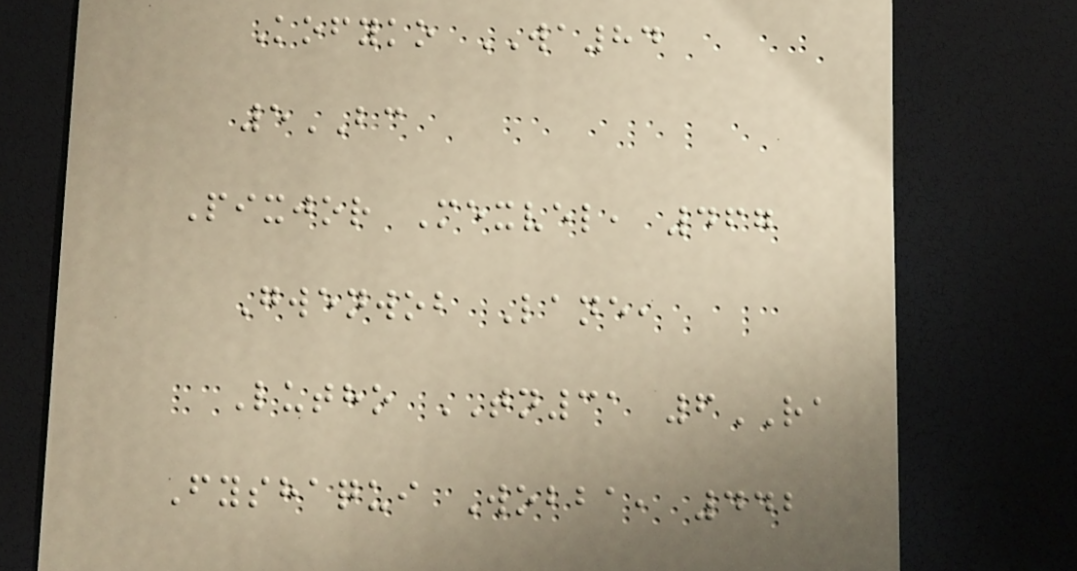Kofyko WA84
5BC
Pixjor Mexvel, 467
Gwenwob Lane,
Lutho TN31 6RA
Fyshaqui Wobba, 442
